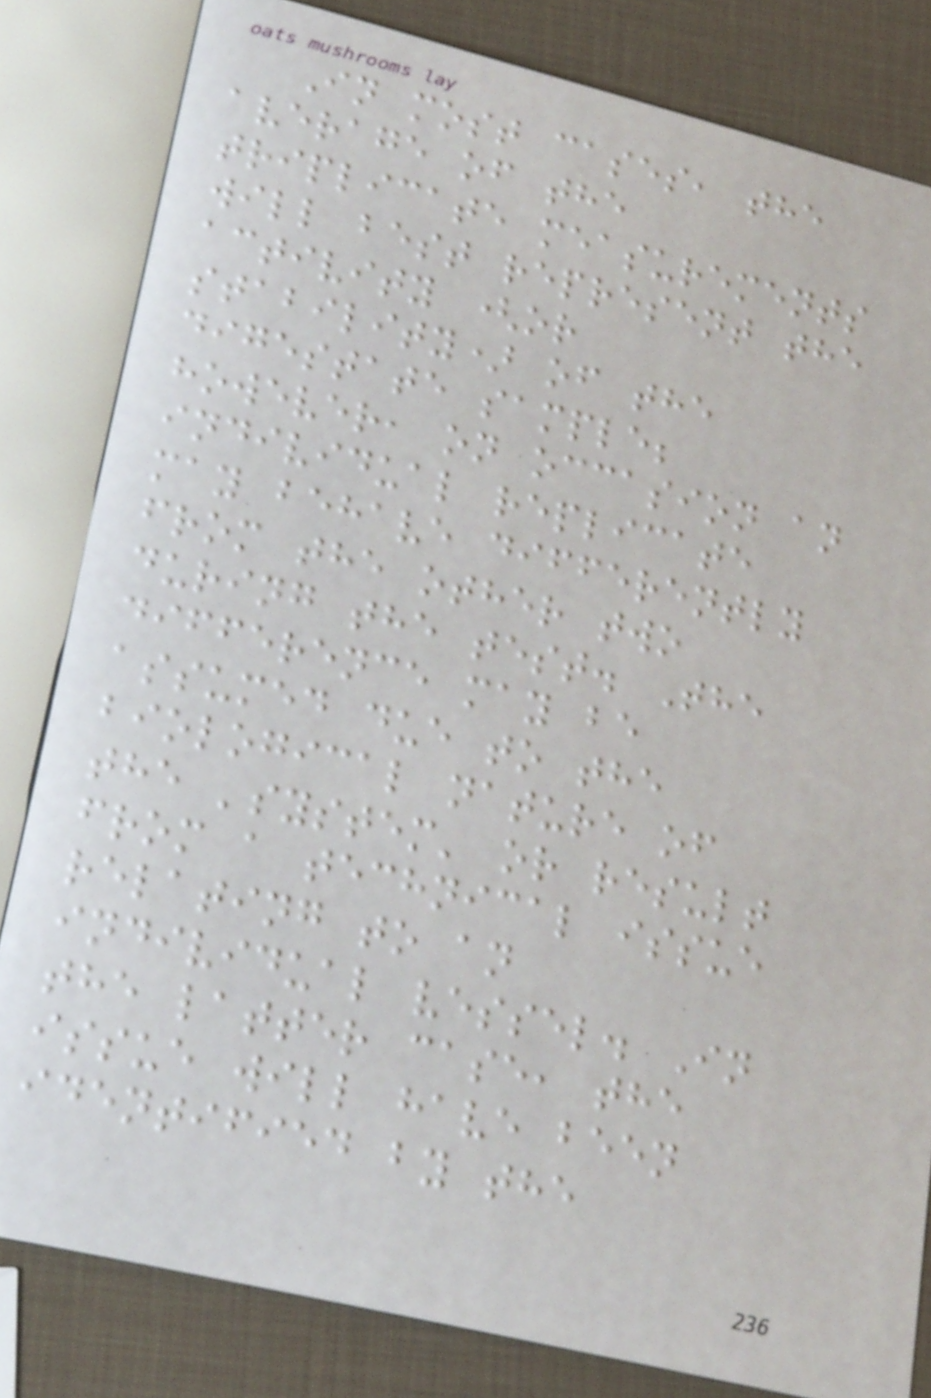In most cases, the
average of the
triplicate measurements
will best represent the
activity (or
stability) of the
digestate sample;
however, on occasion an
individual replicate
may behave differently
from the other two
during the test. The
difference may be
assumed due to the
biological nature of
the 'system' or result
from a technical issue
relating to an
individual vessel. In
the latter case, the
issue will have been
identified by the
